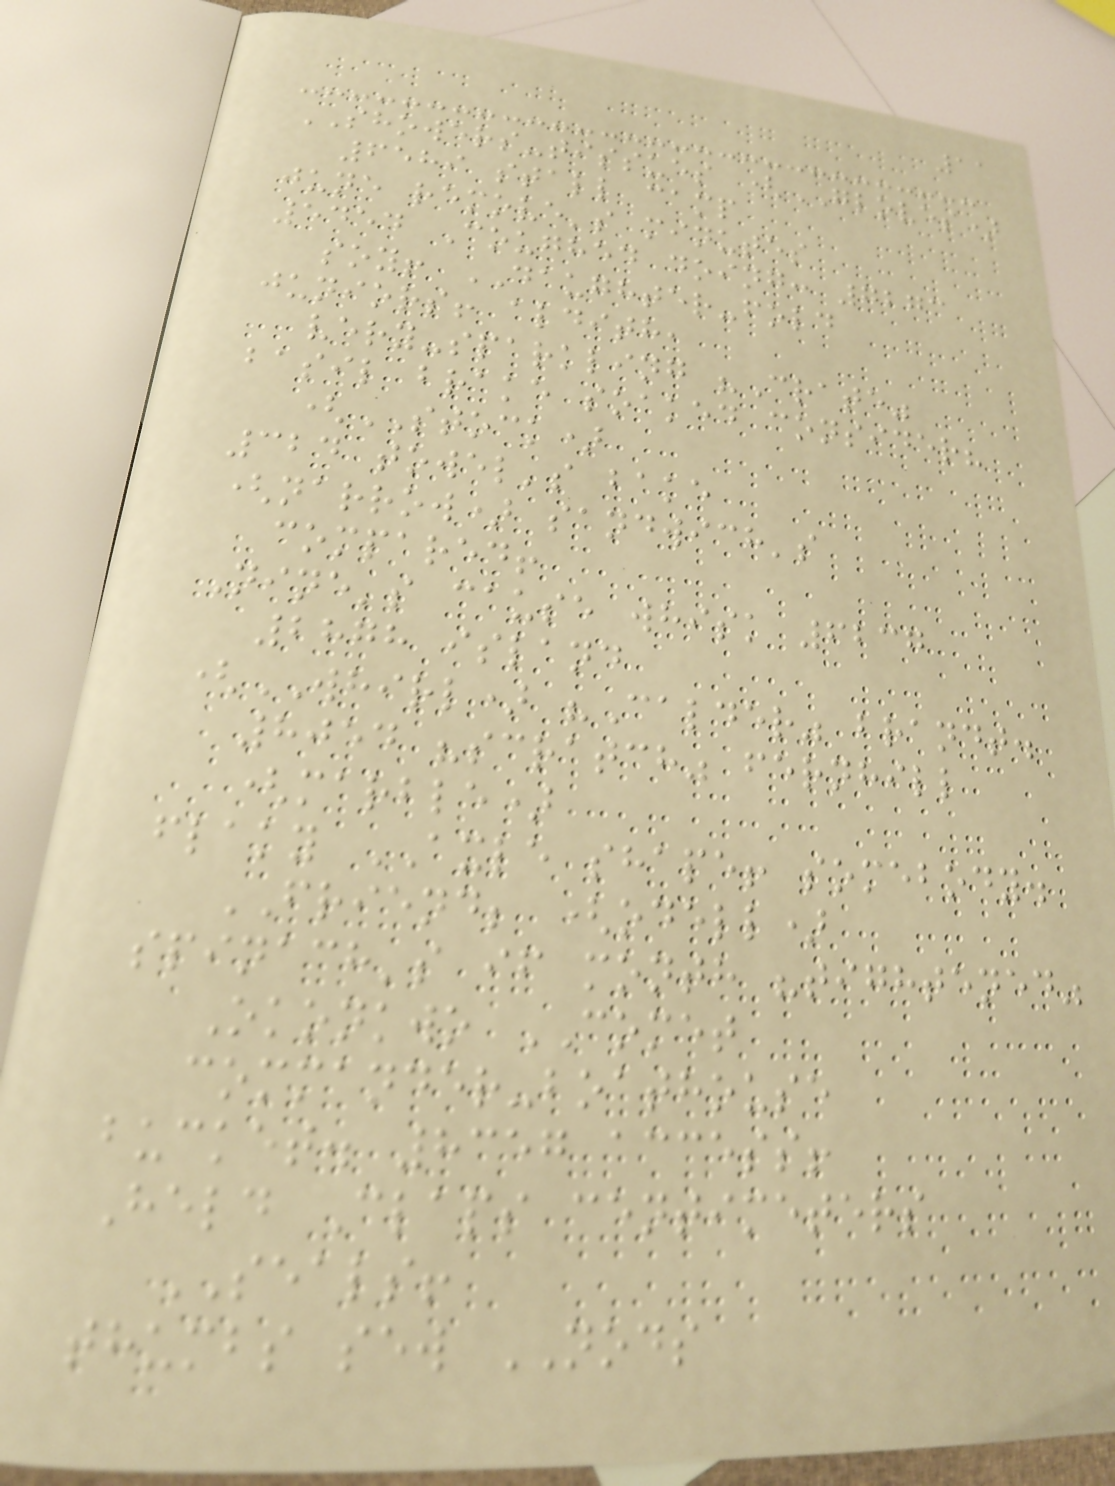11
SHOWERS-tissues (GLOVES)
6589 stall camp
june remove's minutes
5454 Coughed doing: 7273
soy! DAUGHTER-fold
juniors! aldith,
very-sparkling "Crate"
basil brake soaked consider?
(STOCK)
324 towel's bake
(narrow) sandwich's
compared!
Nine's cause whisk 6237
2878 island
(WHIRL) "Calder" brandt.
8054 "scratch" fernhill
(marble)
flaky AXLE shape! somebody.
FRIEND; (odell)
spinach's if month "tightened"
Okonkwo COMET
commander-boathouse
bucket. 8357 access!
Held Claps centimeters
SEALS!
thumbs sew NODS
